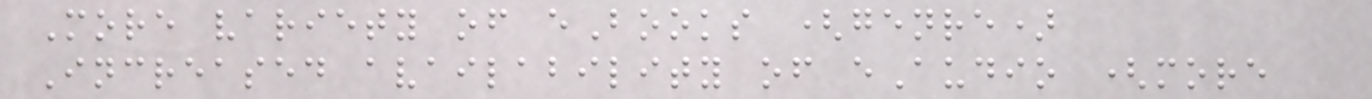More variety of eBooks (genre)
Increased availability of eAudio (more
